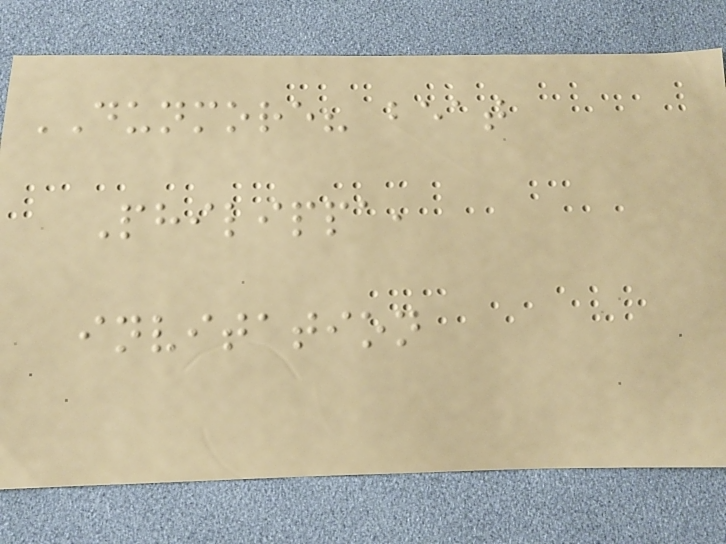DUNMORE? beat
Philippa,
invitation
